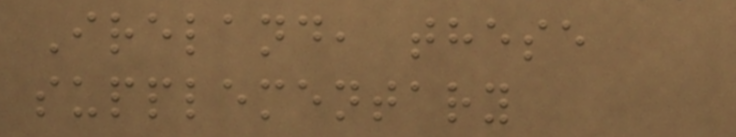Ireland, these
supplementary
